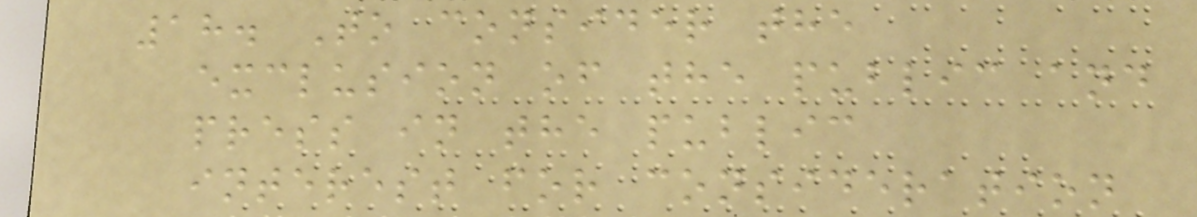18. To consider the
exclusion of the public and
press in the public
interest for consideration
